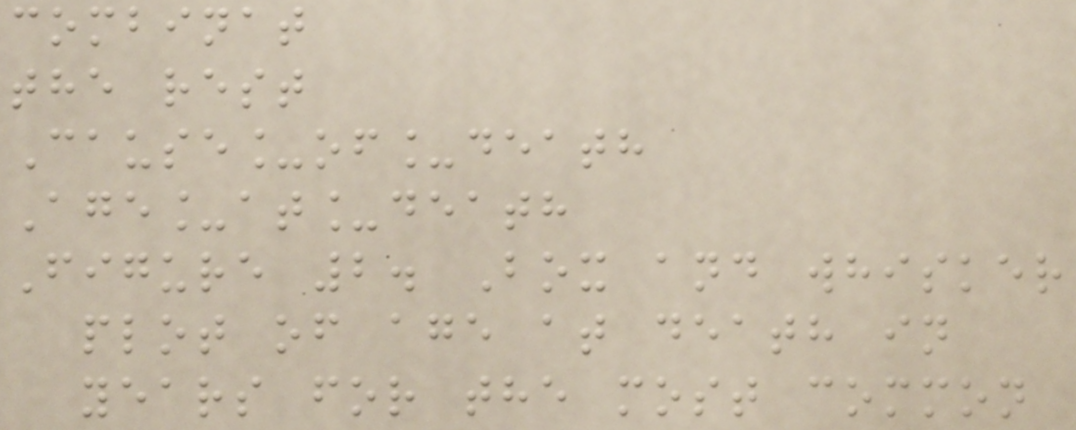combinat
the rest
Cause_of_death
Age_at_death
Figure 2. Box and whisker
plot of age at death in
years for the most common
